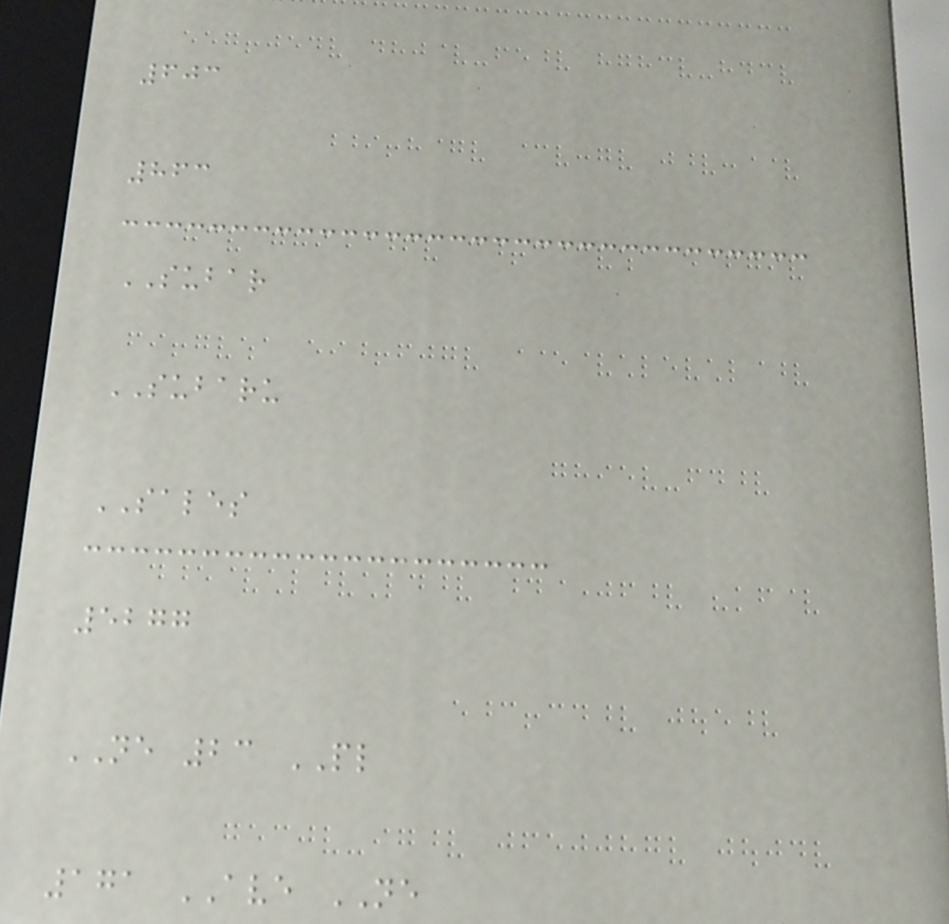603
863
SUBAR
SUBARU
SALES
5277
NE 23 PL
171 AVE NE
